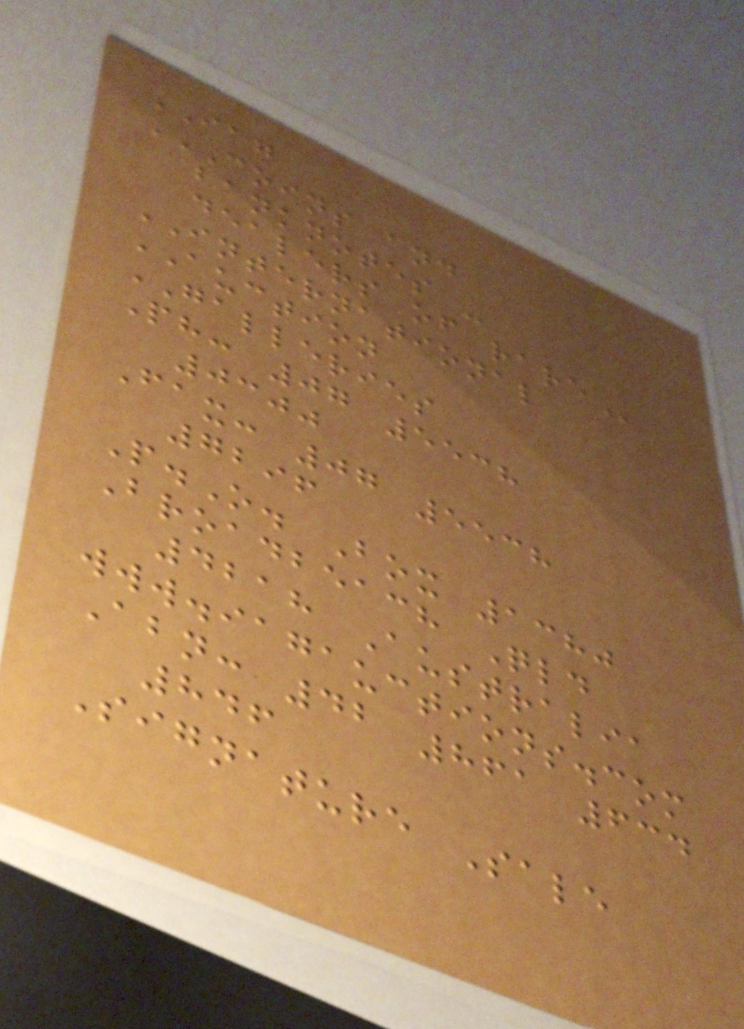IAG
COINS AND
BANKNOTES -
DEALERS OF RARE
INTERNATIONAL
AUCTION
GALLERIES
Ph: 07 5538
0300
Fax: 07 5538
7296
P.O. Box 1380
Broadbeach Qld
4218 Australia
www.iagauctions.com
Abn: 42 861 634
846
Signature Sale
